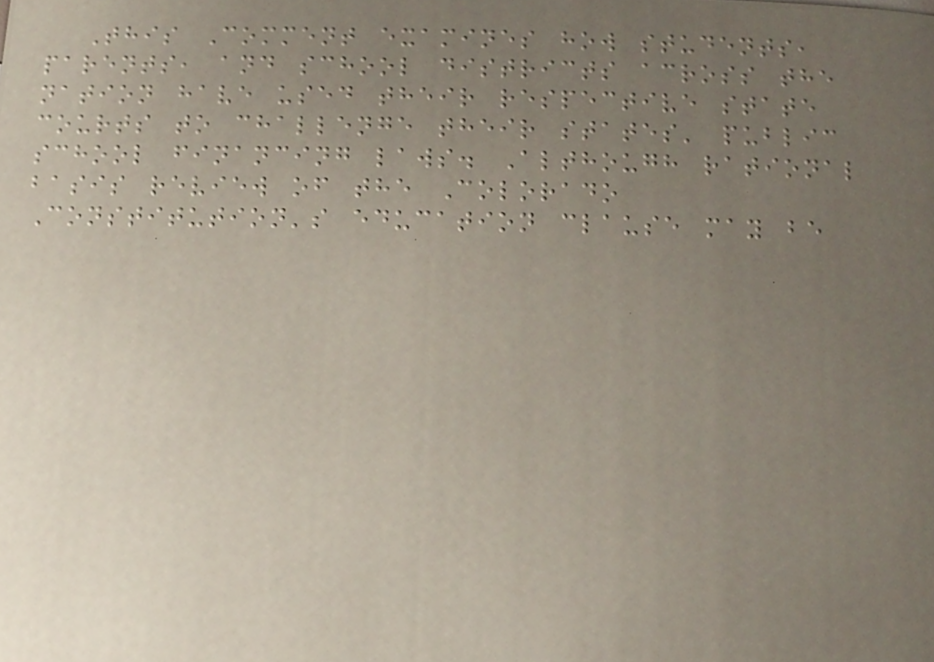This Comment examines how students,
parents, and school districts across the
nation have used their respective state
courts to challenge their states' public
school financing laws. Although rational
basis review of the Colorado
Constitution's education clause may be
